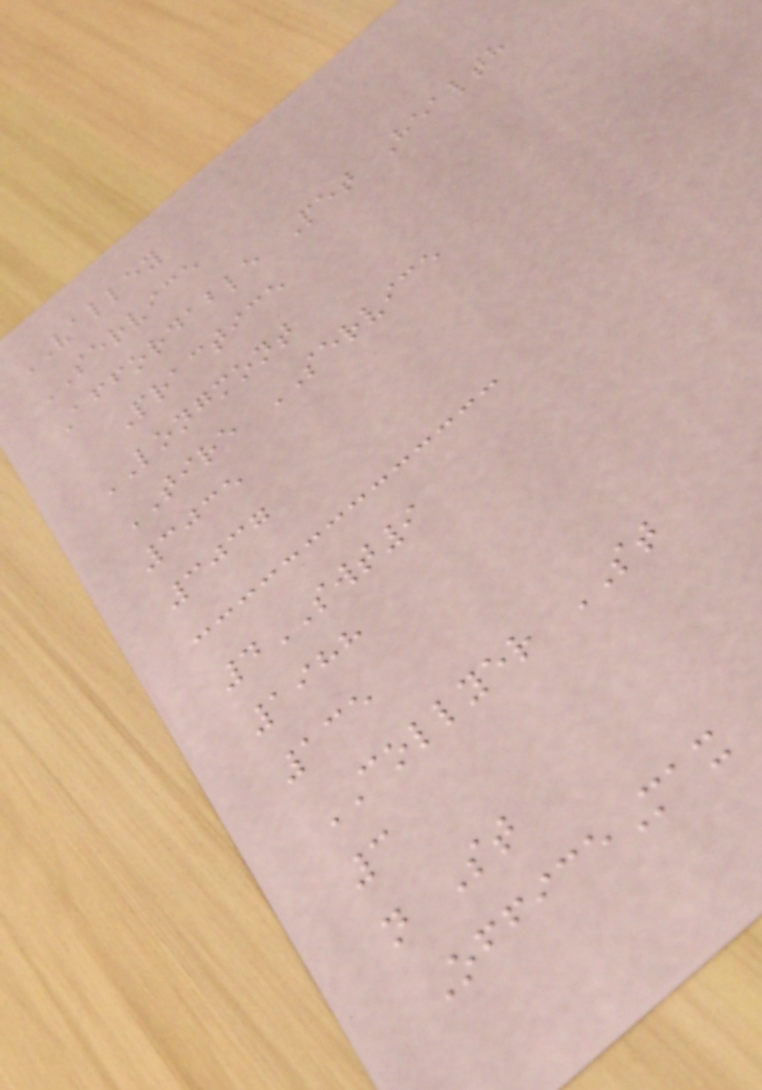VALLEY
SERVICE
Affordable Pet Health
Practice
LONGMONT
TIRE SERVICE
3035
3037
4SWT9
1988
135
COLLYER ST
3
n St
OfficeMax
